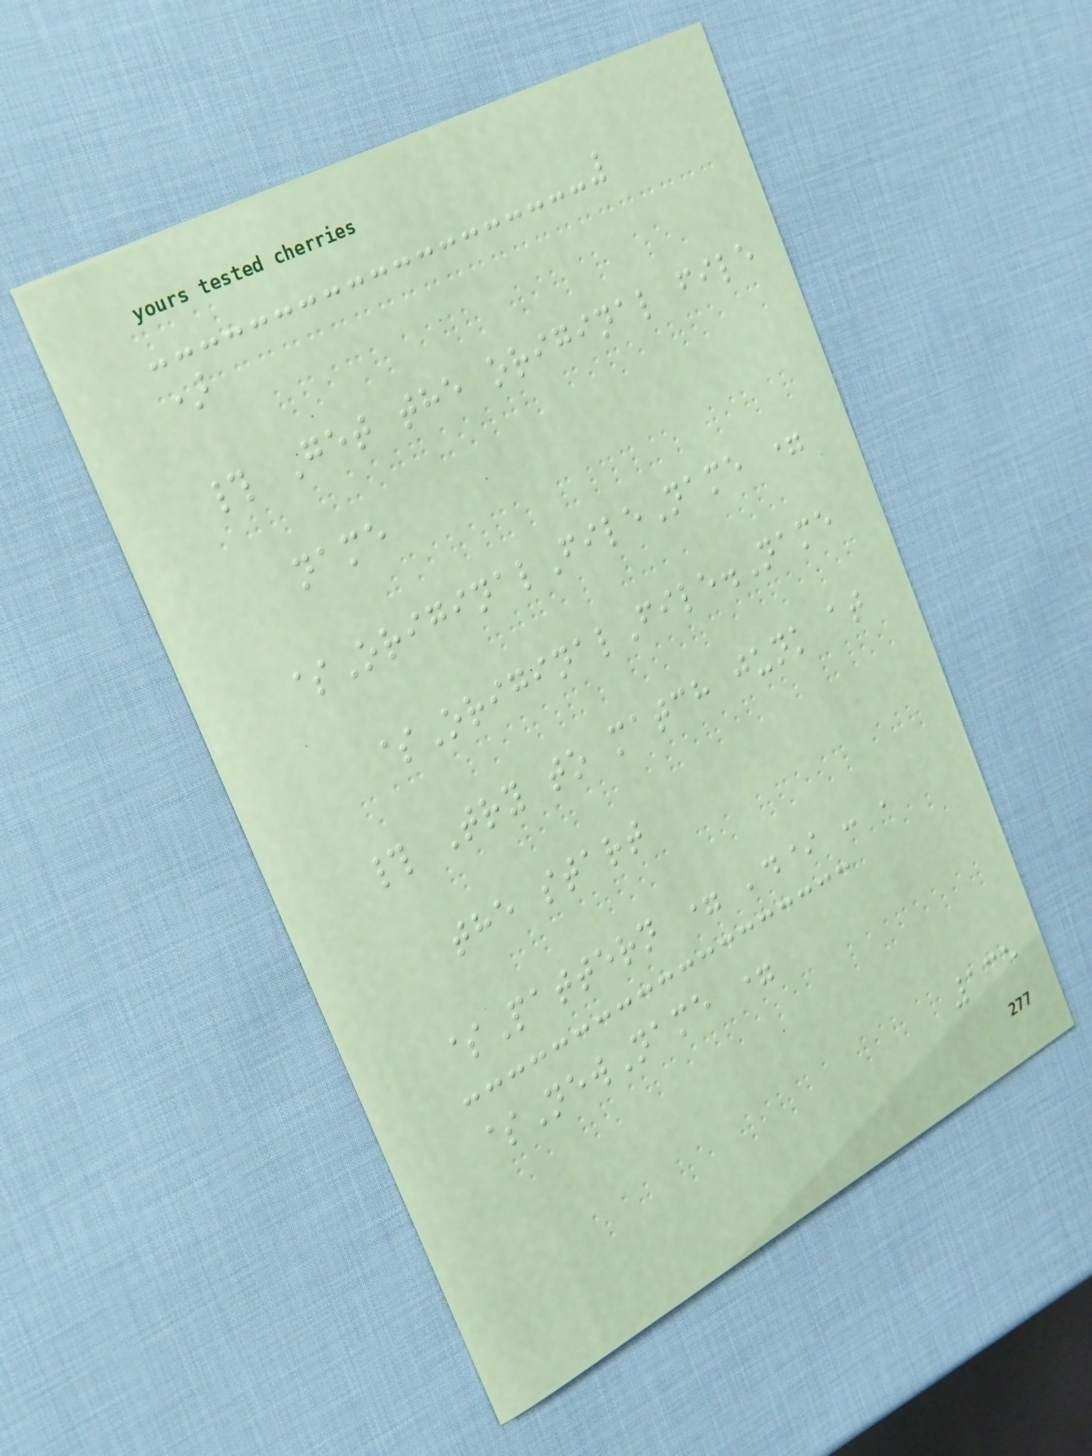)
# Get the original file
name
$OriginalFileName =
$OriginalFile.Name
# Try to match junk at
the start
$Pattern = '.* - '
$NewName =
135
